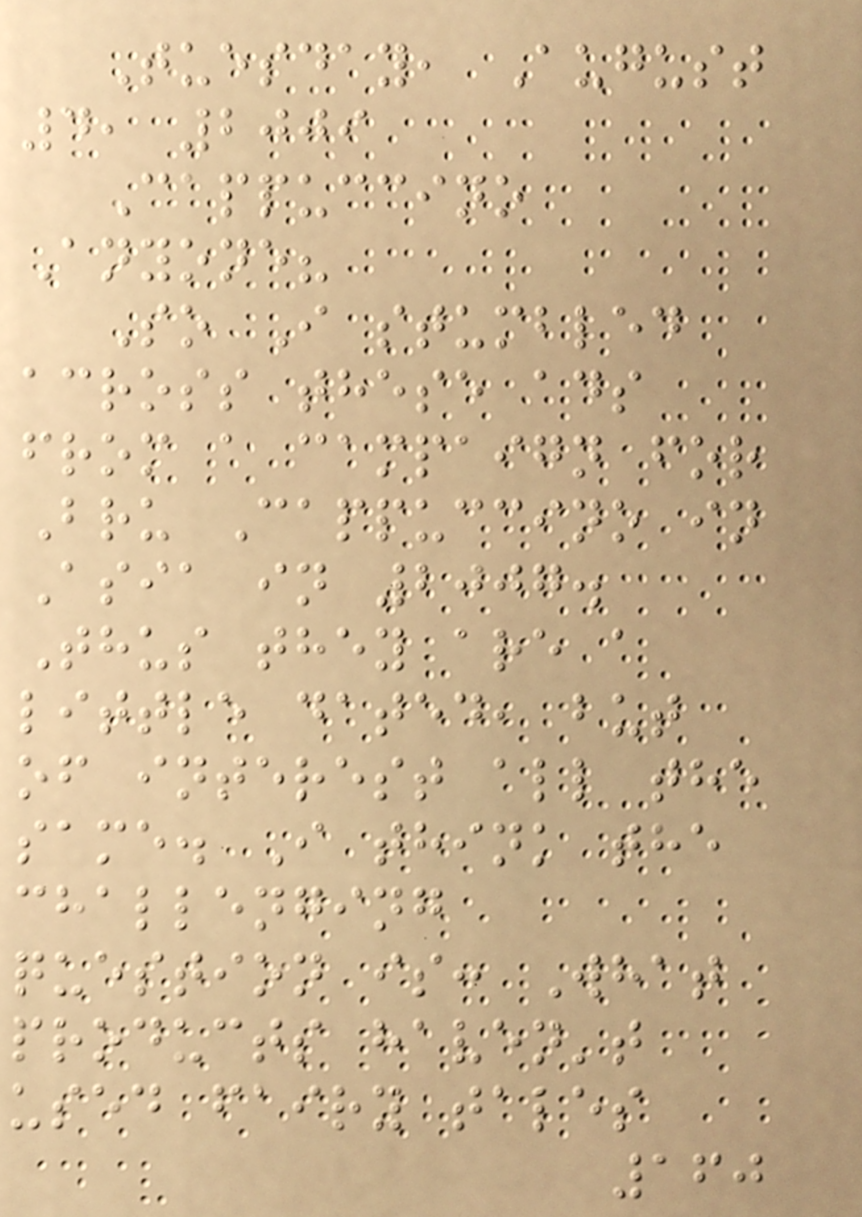Tuesday, August
4, 2009
Cappuccino
Anyone?
So I stumbled
across these ads
from a campaign for
Bru Cappuccino in
Asia in 2007.
Thus they are a
little dated, but
of interest all the
same. I think the
challenging
question is: What
products haven't
used fairy tales
160
